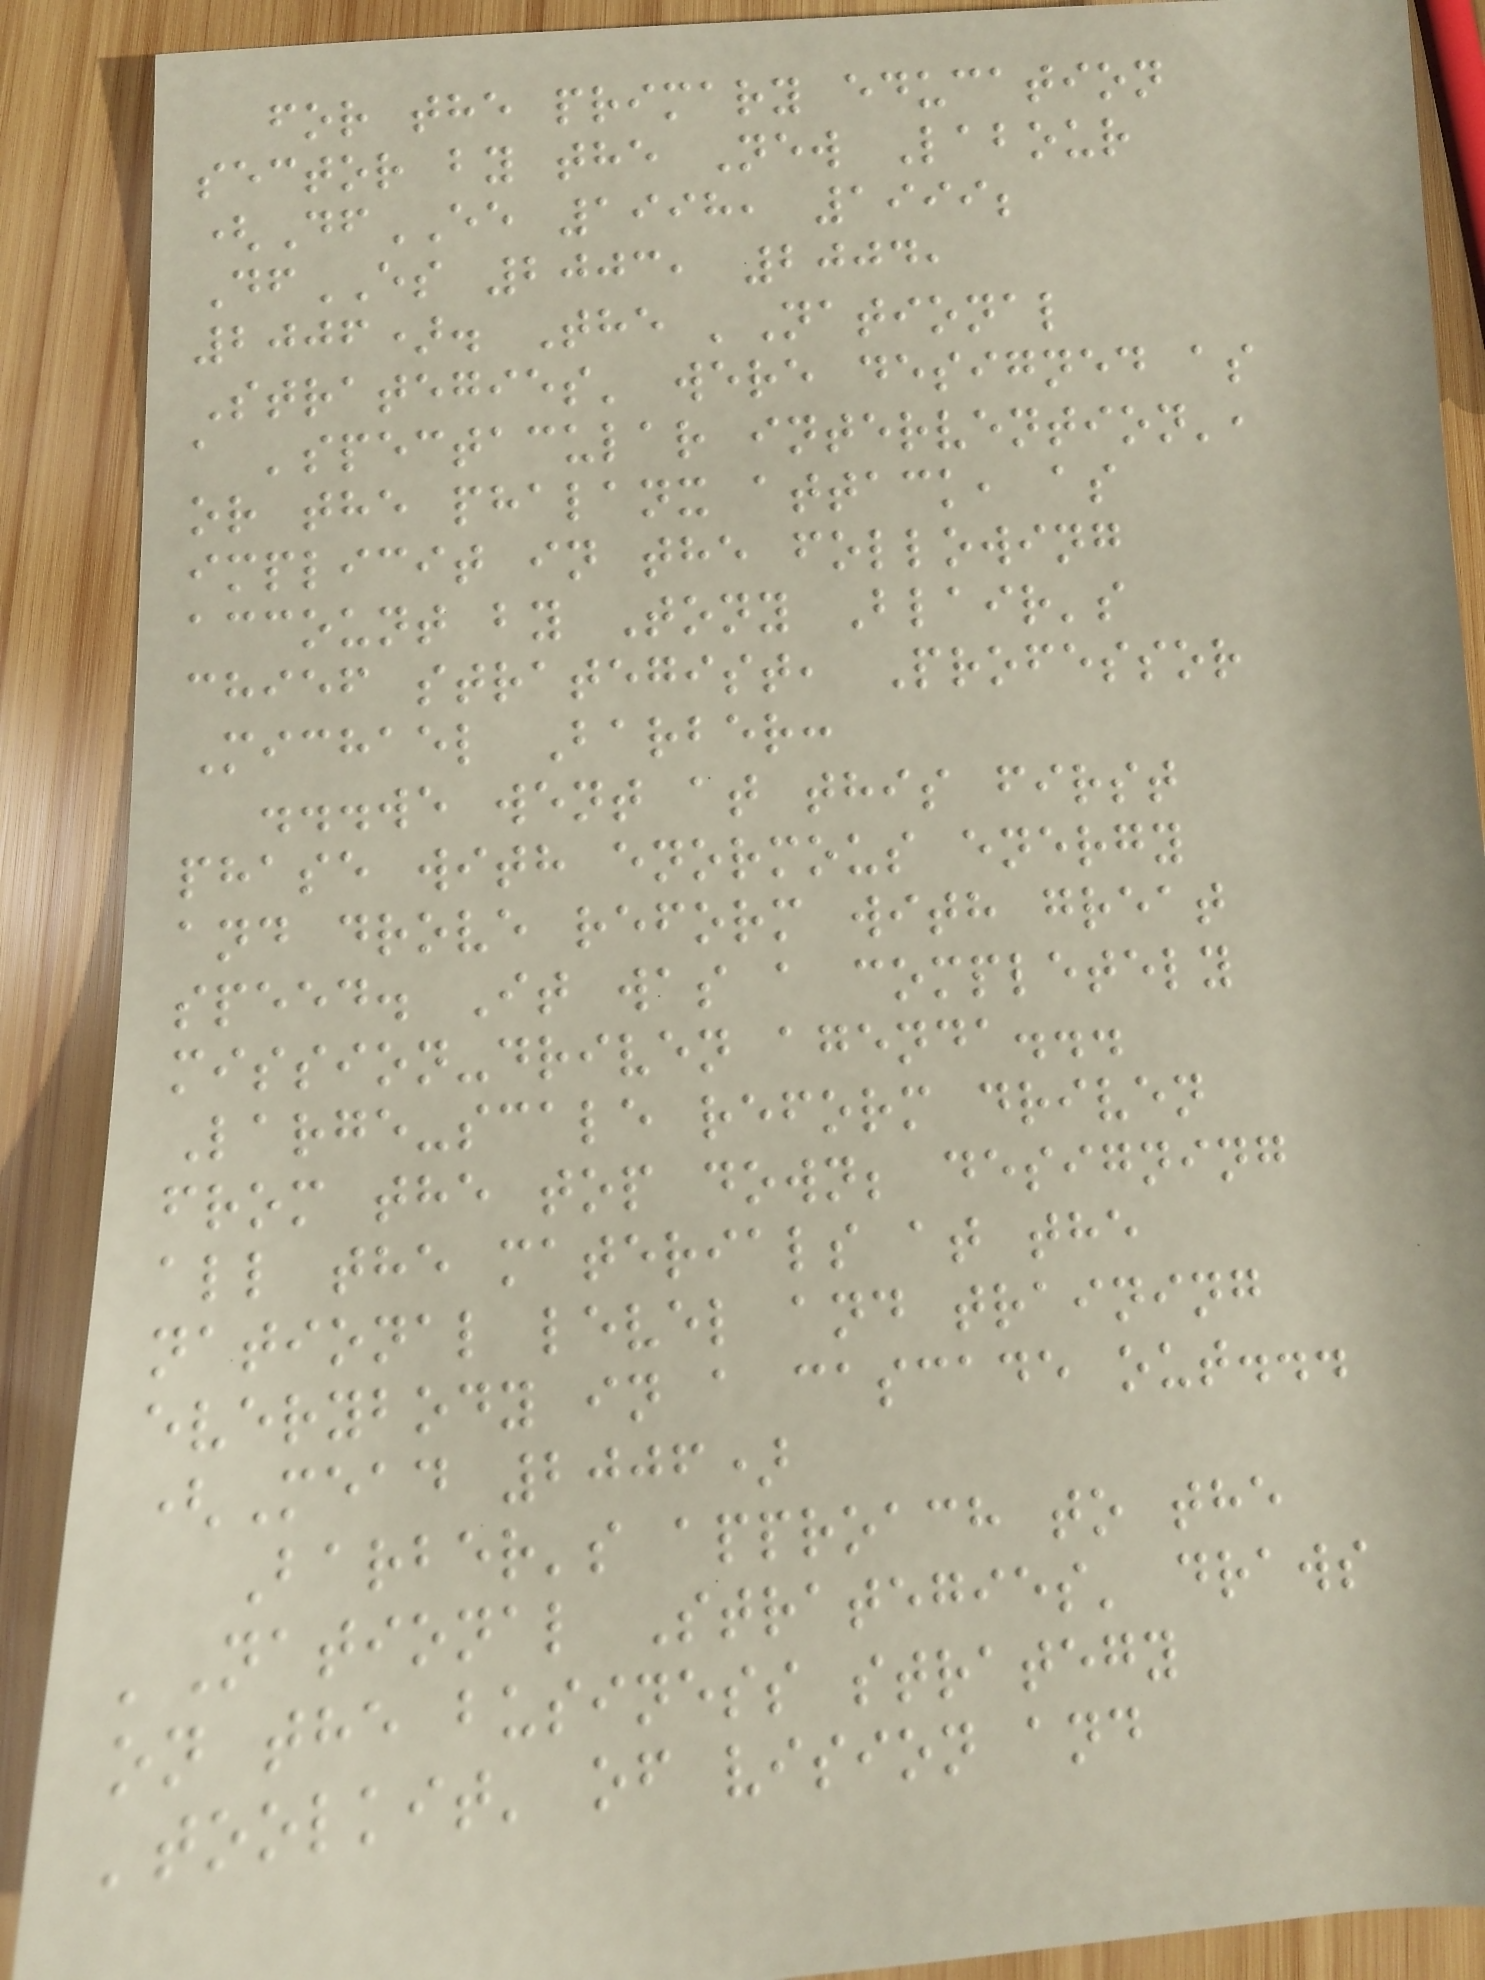for the primary education
sector by the New Labour
(DfEE 1998, 1999;
DfES 2003, 2004,
2006). The 'National
Strategies' were designed as
a 'spectacular intervention',
or the phalanx attack, as
implicit in the following
account by Tony Blair's
chief strategist, Professor
Michael Barber:
...we went at this first
phase with enormous energy
and drove reform with great
speed. It was a completely
mission-driven agenda...
Large-scale reform driven
from the top down; designing
all the materials at the
national level and training
everybody in a cascade out...
(Mead 2006)
Barber's approach to the
'National Strategies' draws
on the business strategy
'toolkit' of vision and
